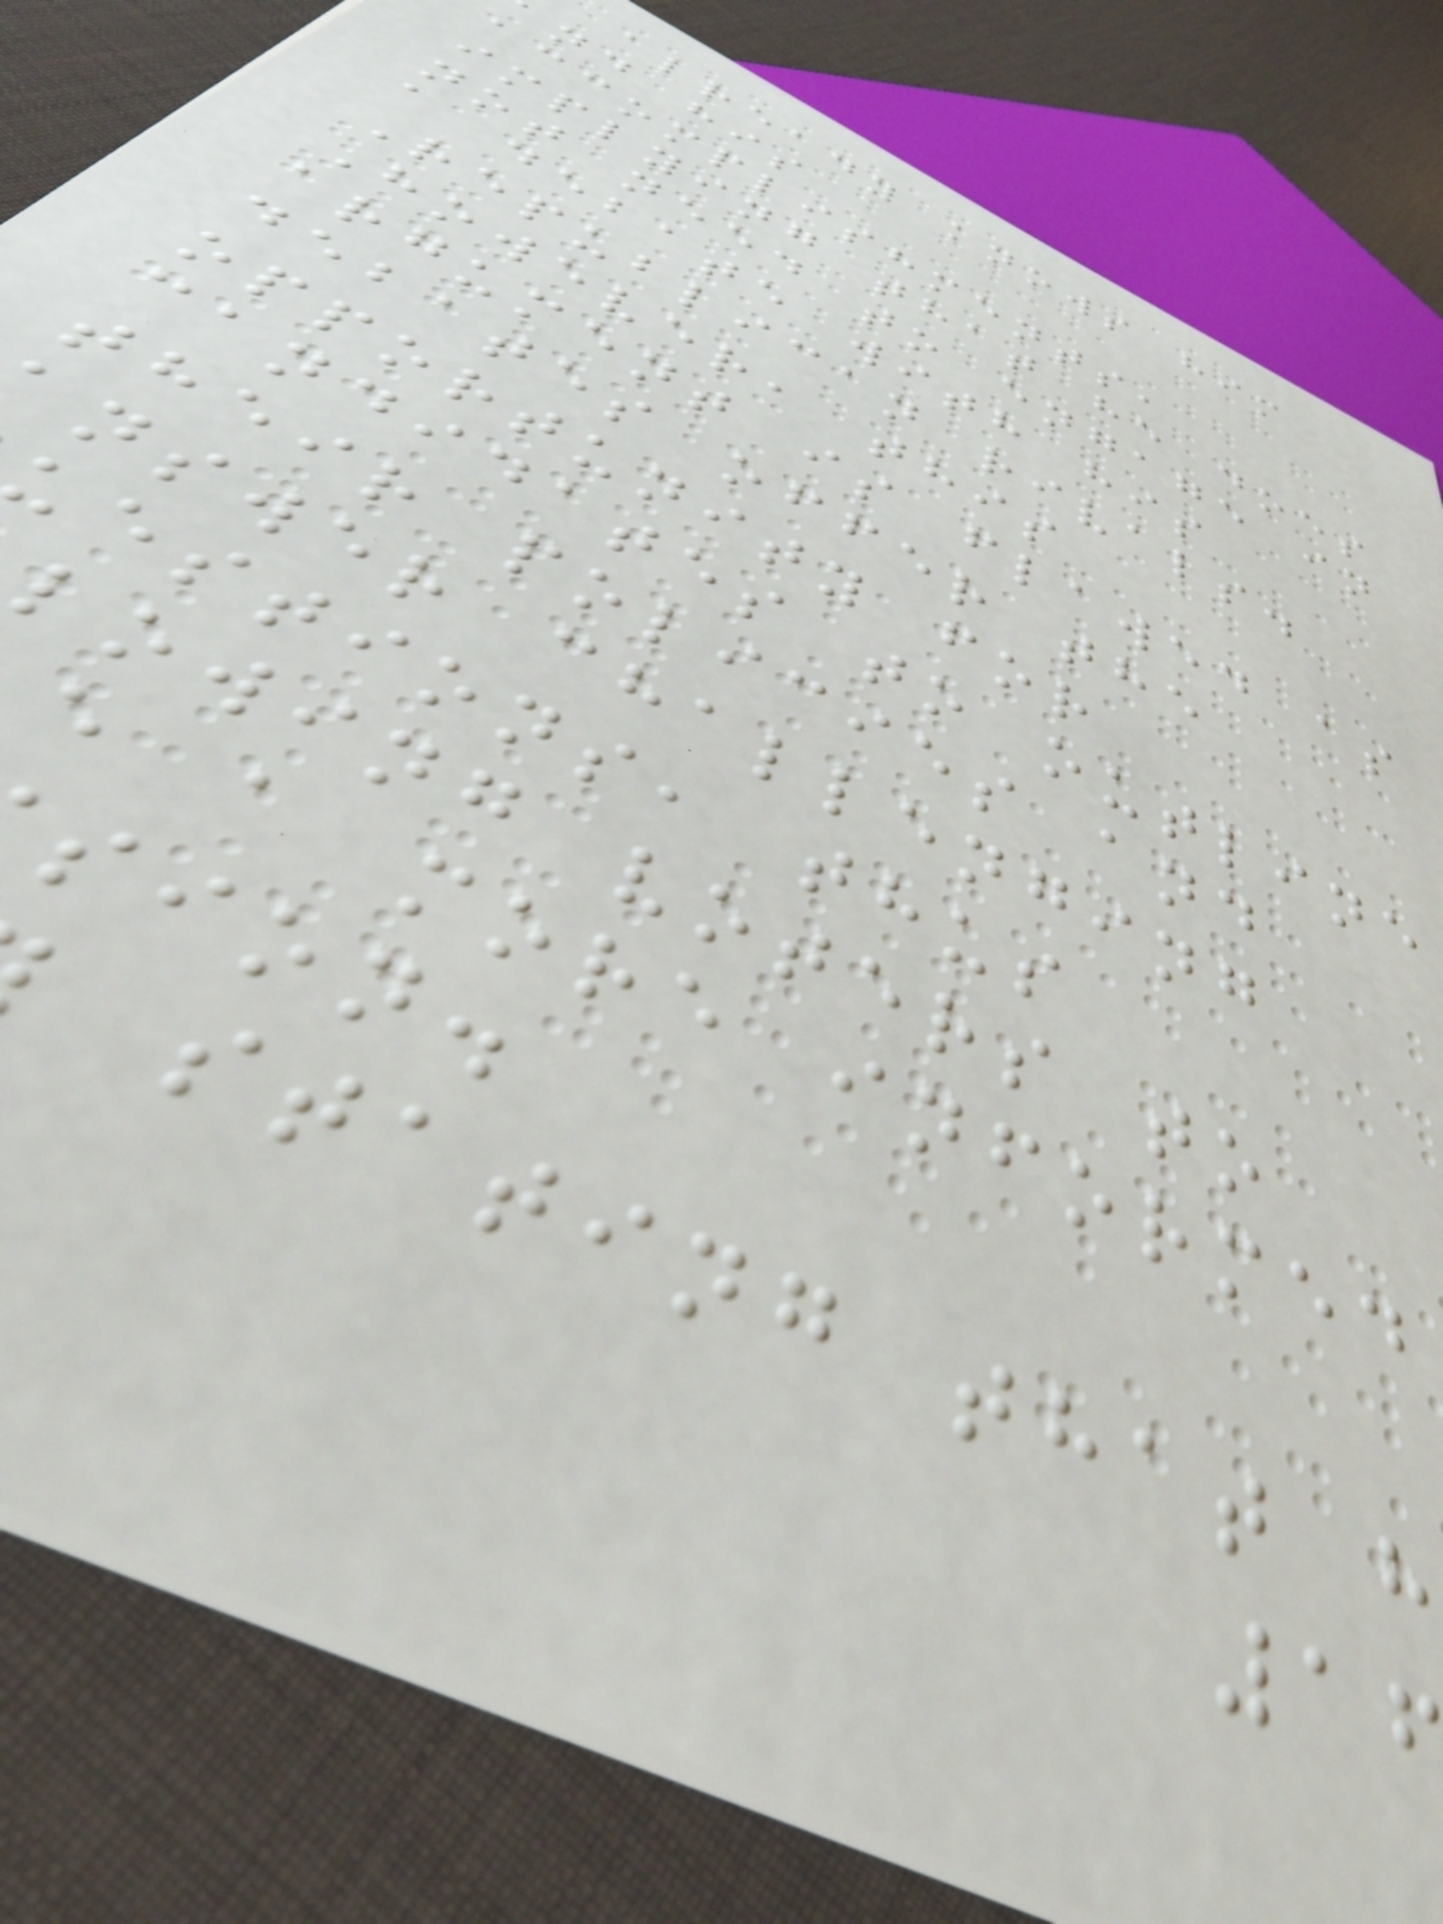already knows him
nd his
accomplishments,
implying that he does
not need to engage in
a debate with his
Republican rivals.
However, this
argument is flawed as
debates offer the
opportunity for
candidates to outline
their policies and
nswer challenging
estions, thus
lowing voters to
e a more informed
sion.
stating that h
